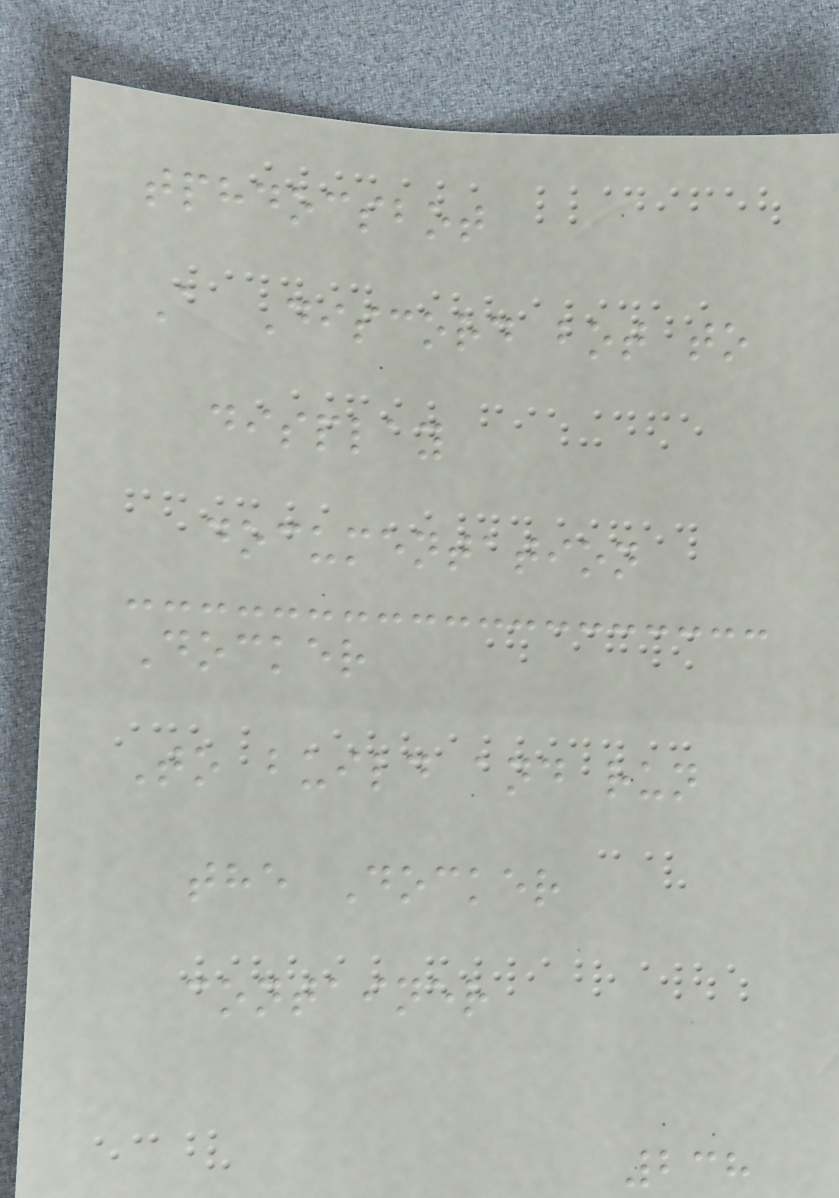tphdocsbot
A Discord bot to
display
documentation
Docker
To build and run
the Docker
container
238
